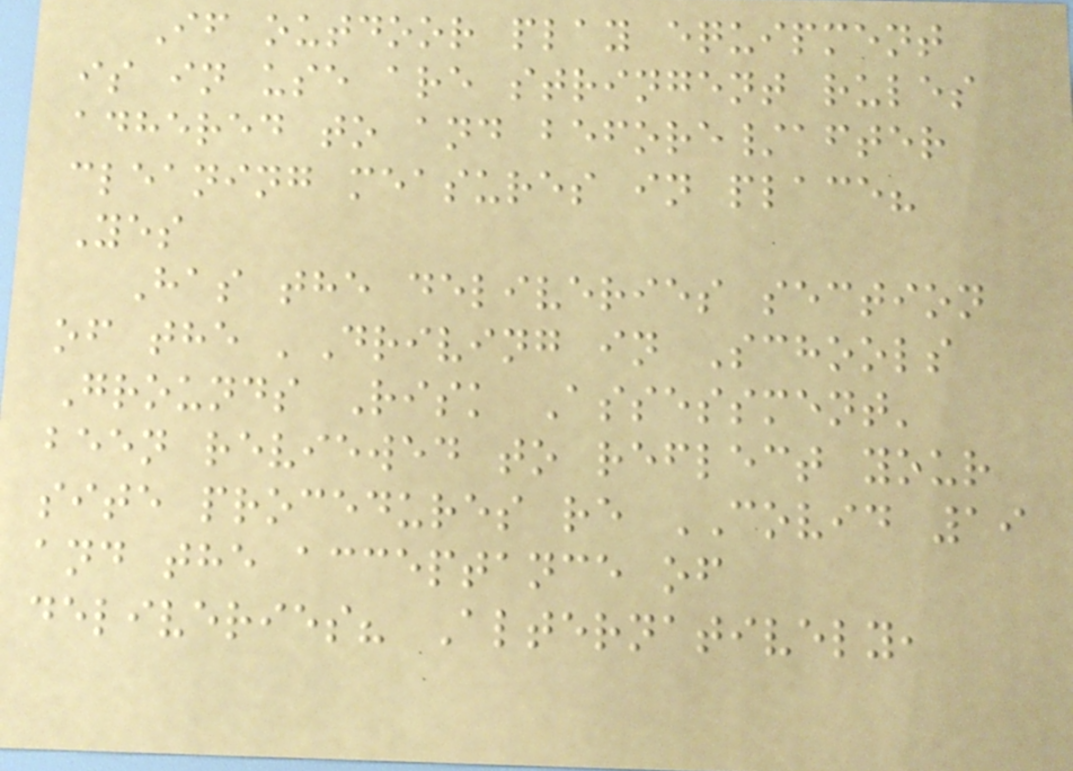If outdoor play equipment
is in use are stringent rules
adhered to and before/after
cleaning measures in place?
Yes
Has the deliveries section
of the 'Driving in Schools
Grounds Risk Assessment'
been reviewed to reflect your
site procedures re COVID 19
and the acceptance of
deliveries? Alternatively,
